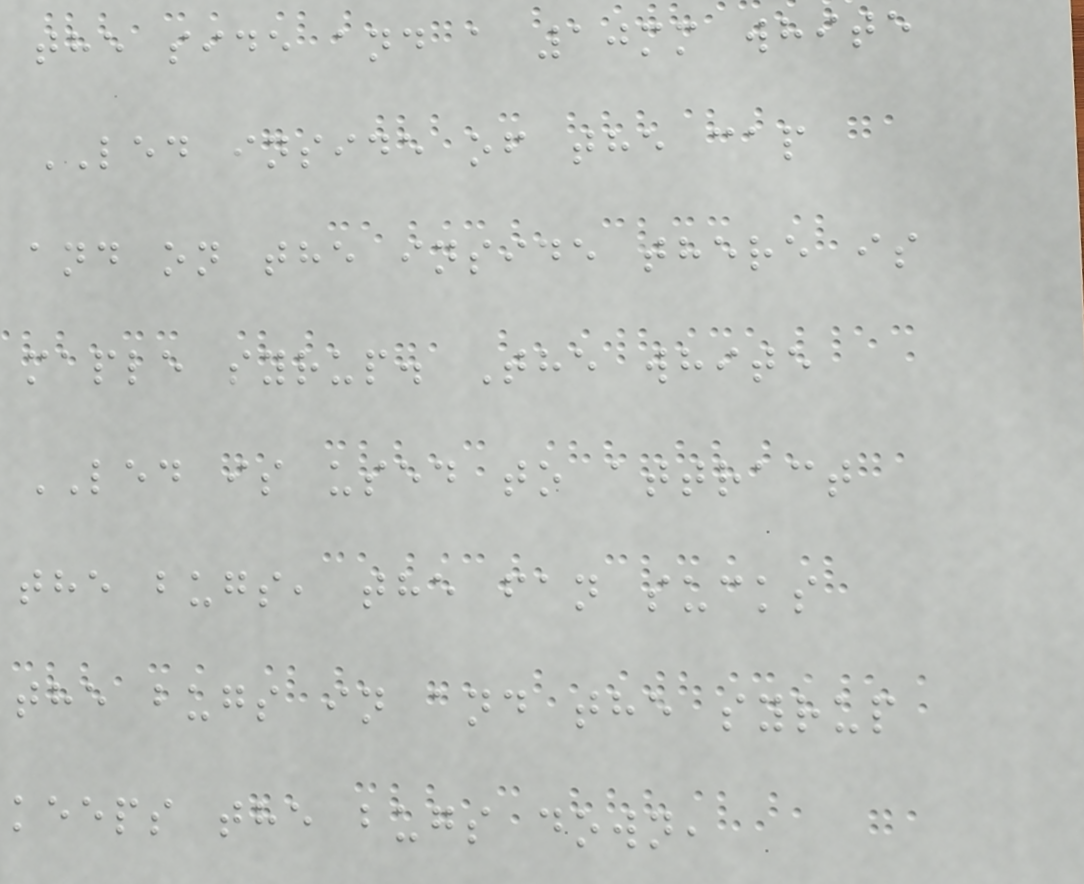the side and a 10mm white
LED inside of the cap
and on the inside there is
maple syrup. The white
LED is used to attract
the bugs, the fan sucks
the bugs in and the syrup
keeps the bugs down,
